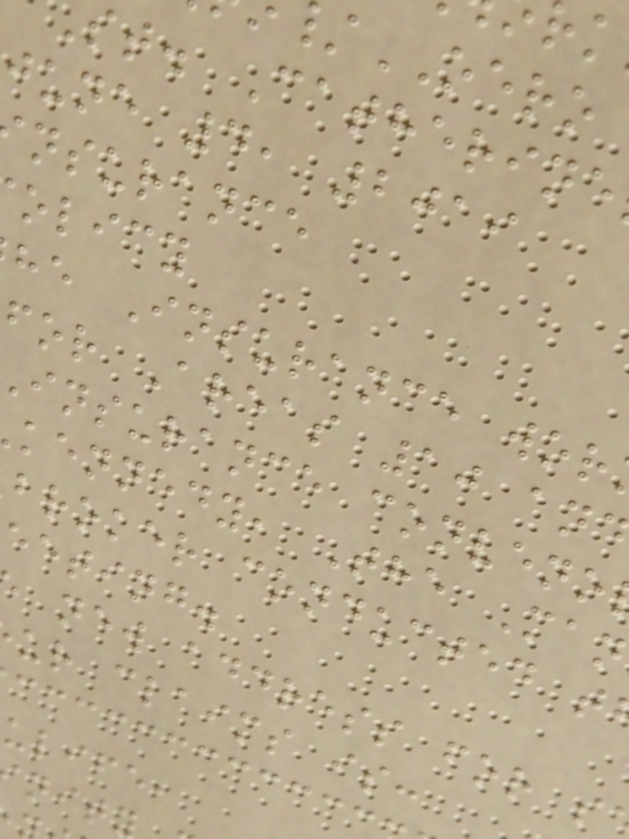st. Catherine
june 4, 2019
nsurance
olicy
he Insurance wor
for Areas 10 an
insurance conveno
kennedy, The Man
broker conducted t
eeting.
new address for s
ur claims is:
ulife,
